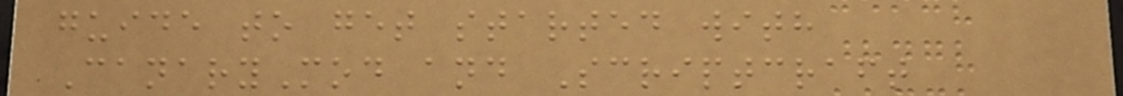guide to get started with
CanaryMod and Scriptcraft
